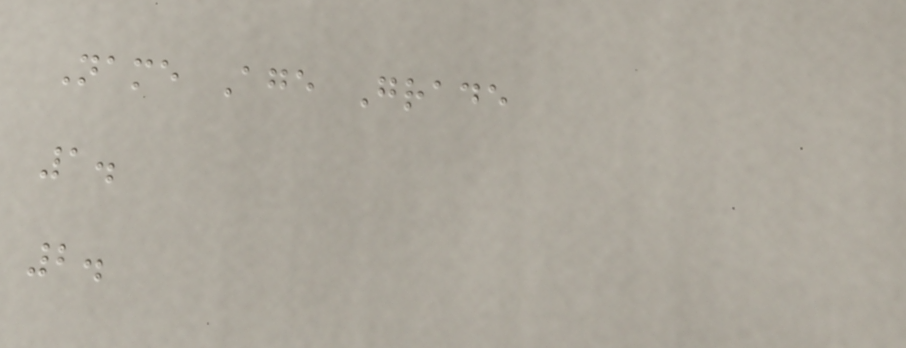Name Age Grade
1.
2.
